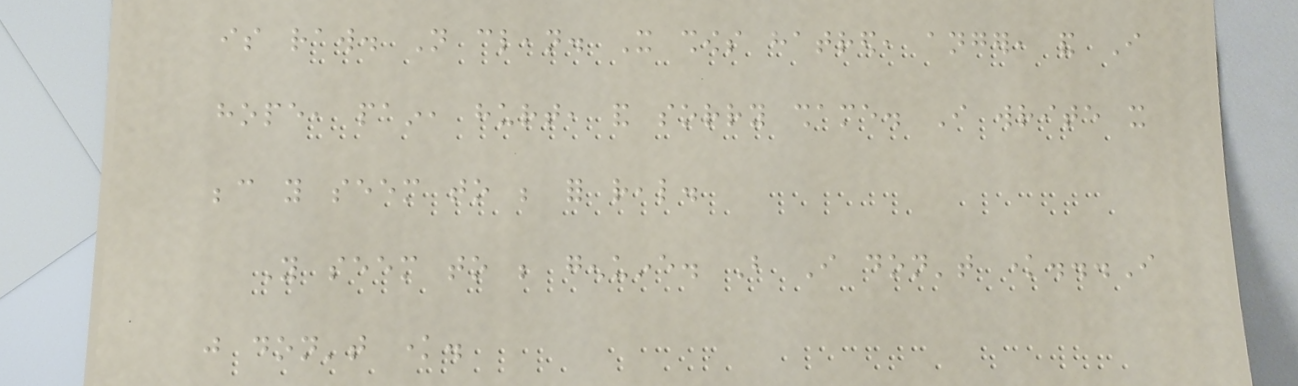is raw. Not clean. It shows hatred, anger, and I
hope, pain, hurt, and sorry shame. I write it
because you seem to be for real.
You seem to be genuine. But I don't know...I
just don't know.
